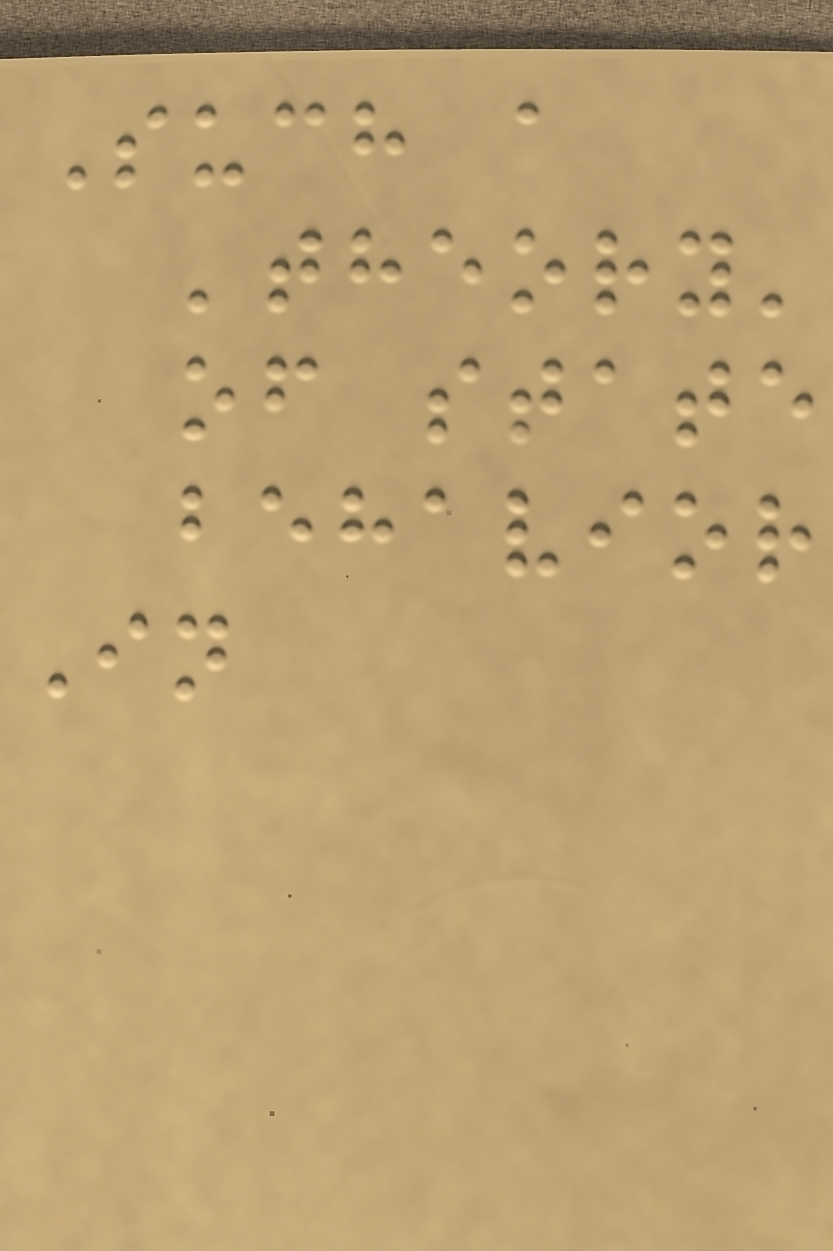Such a
'theory'
of state
behavior
In
